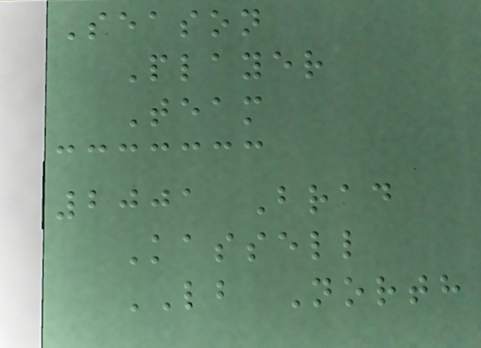Season
Player
Team
2001 Brad
Kassell
LB North
